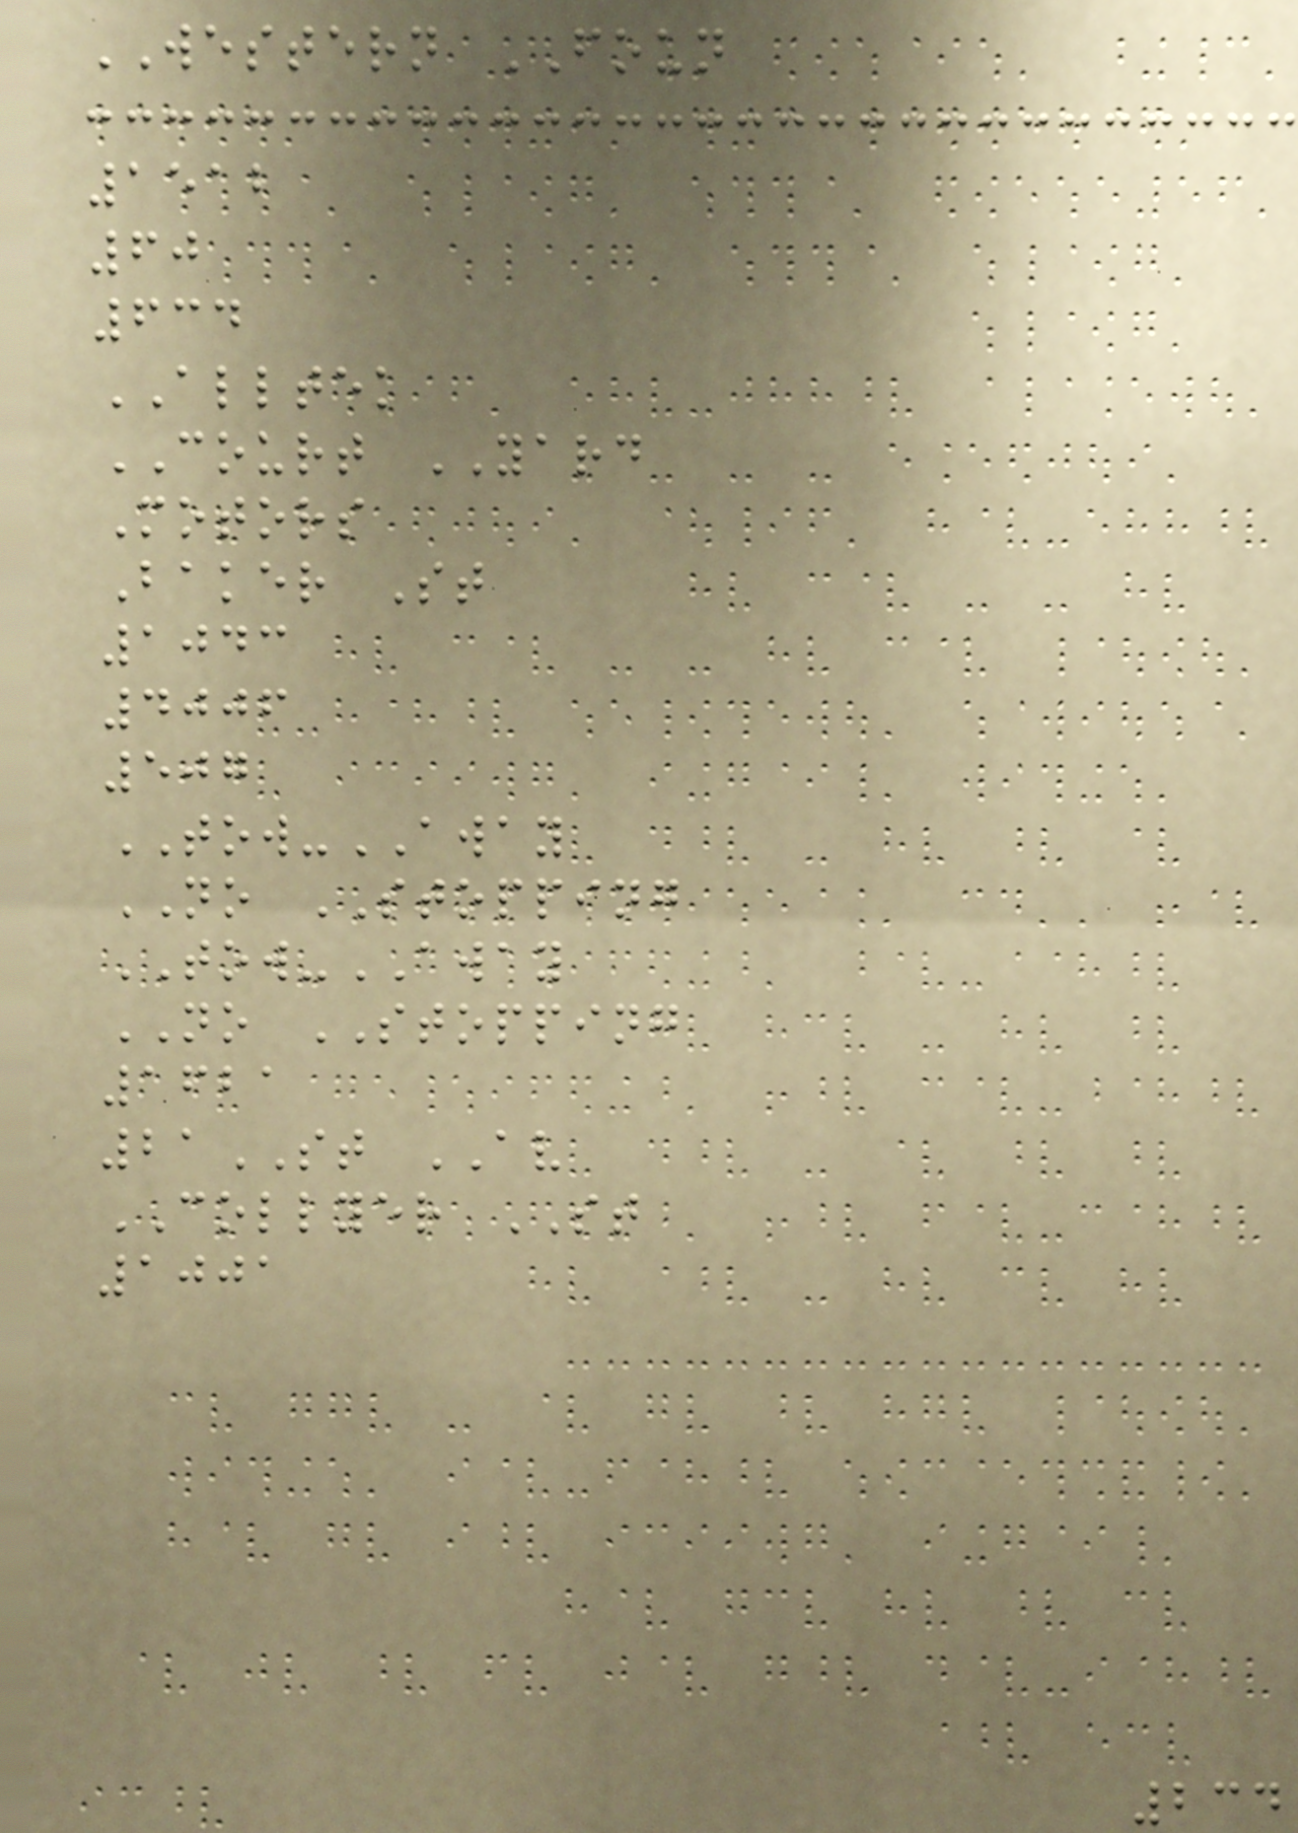WESTERN FOUN
1512
60
634
ALLTEK
COURT YARD
Motors
Baker St
1043
4006
507
TOW-AWAY
NO STOPPING
TOW-AWAY
NO STOPPING
1621
21ST AV
COLLYER ST
1001
234
